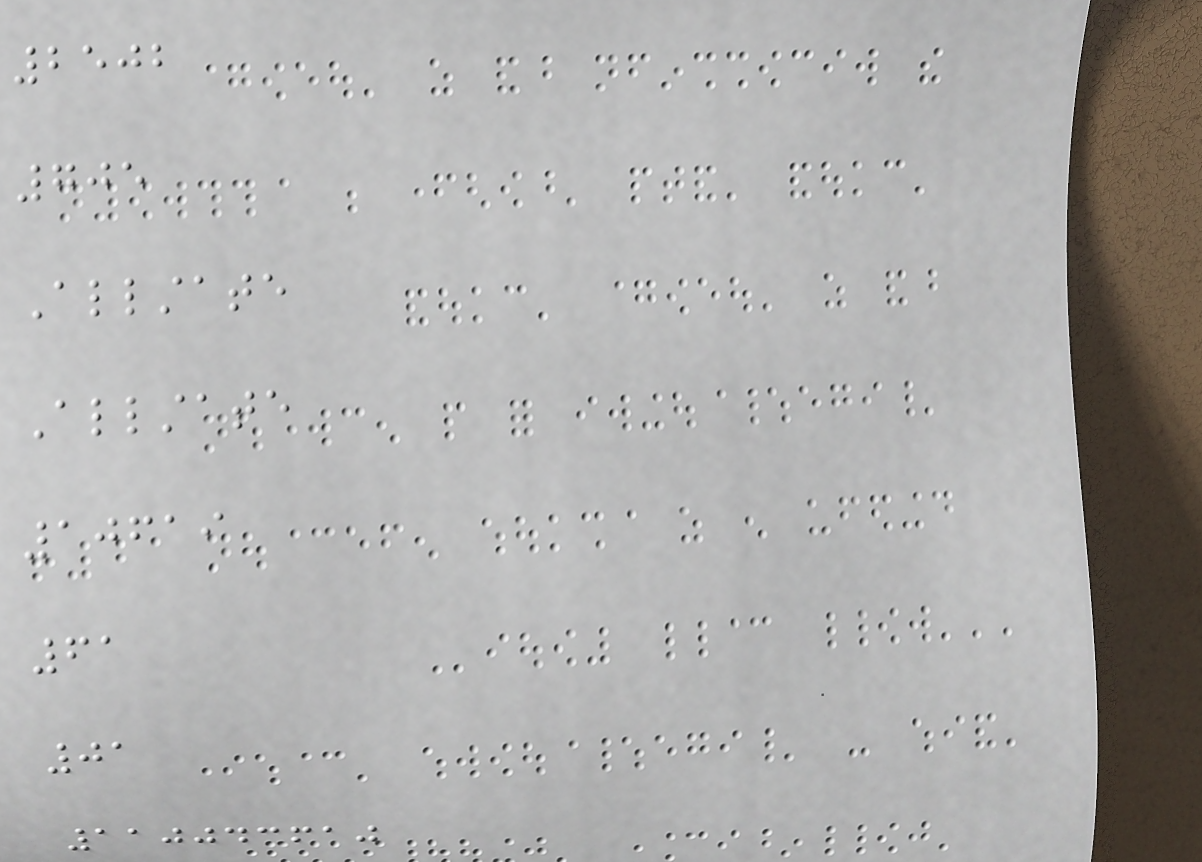2502
705
Allstate
Allstate
10619
61
01
110043610
